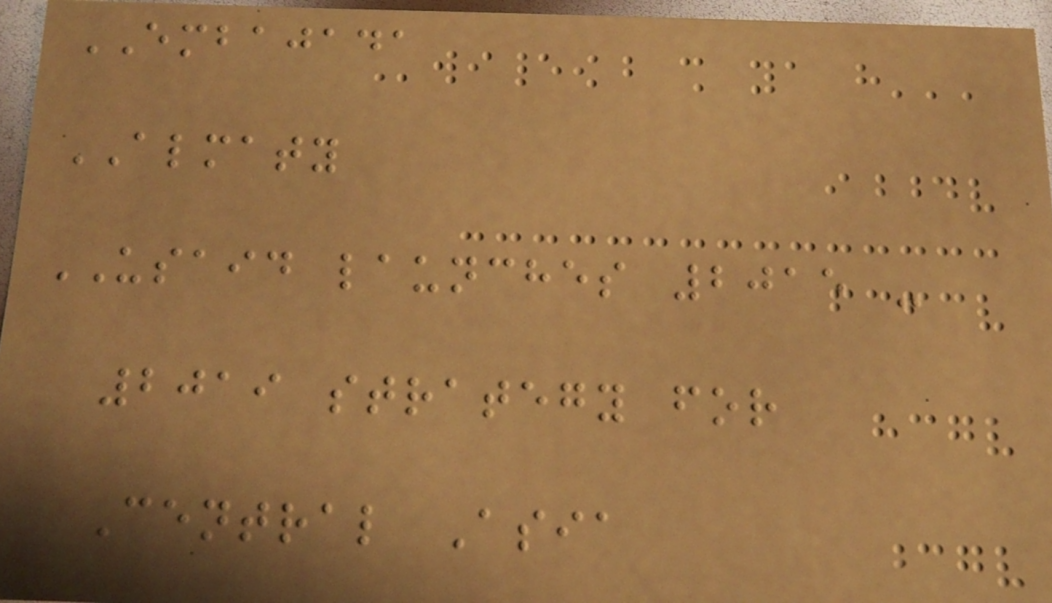EMBAJADA
ALMATY
USAID launches 2015 -
2019 strategy for
Central Asia
